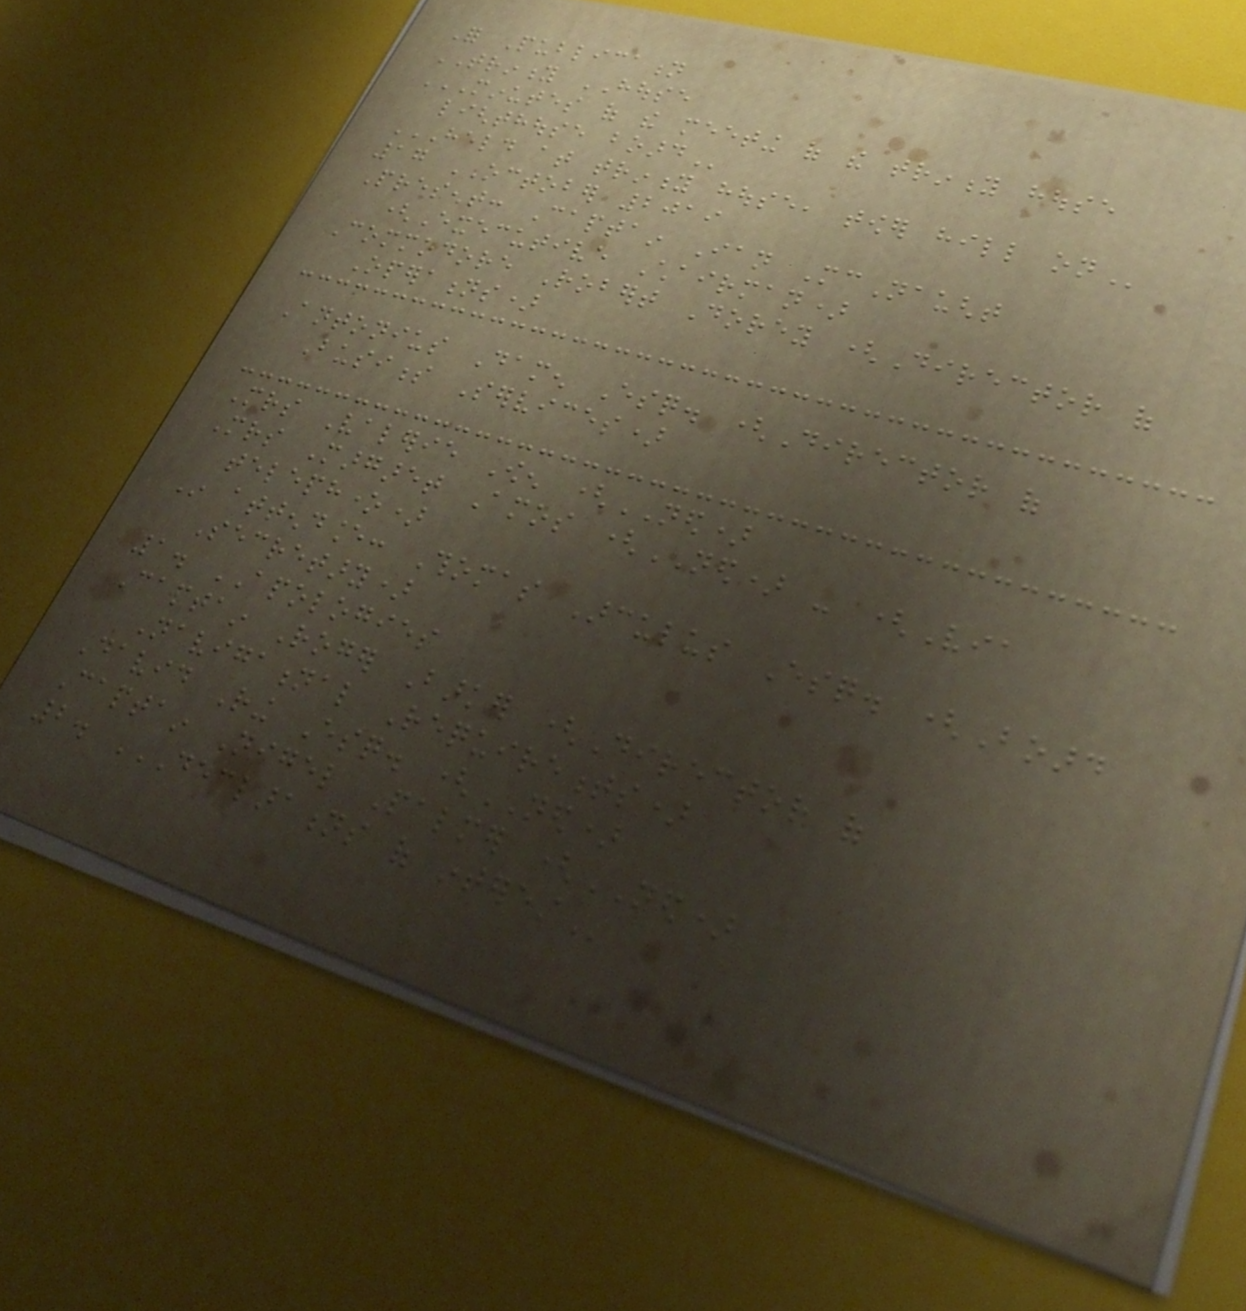For Publication
TRINITY HOUSE
MINUTES OF THE MEETING OF THE TRINITY HOUSE
LIGHTHOUSE BOARD
HELD AT TRINITY HOUSE, TOWER HILL ON
17 OCTOBER 2019
Present: Captain Ian McNaught
(Executive Chairman)
Commodore Robert Dorey (Director of
Operations)
Antonius Damen Esq. (Director of
Business Services)
Mrs Valerie Owen (NED)
Mrs Margaret Amos (NED) - (Via
telephone)
In attendance: Thomas Arculus Esq. (Board
Secretary)
1. APOLOGIES
Captain Roger Barker (Director of
Navigational Requirements)
David Ring Esq. (NED)
Captain Nigel Palmer (NED)
2. DECLARATIONS OF INTEREST
